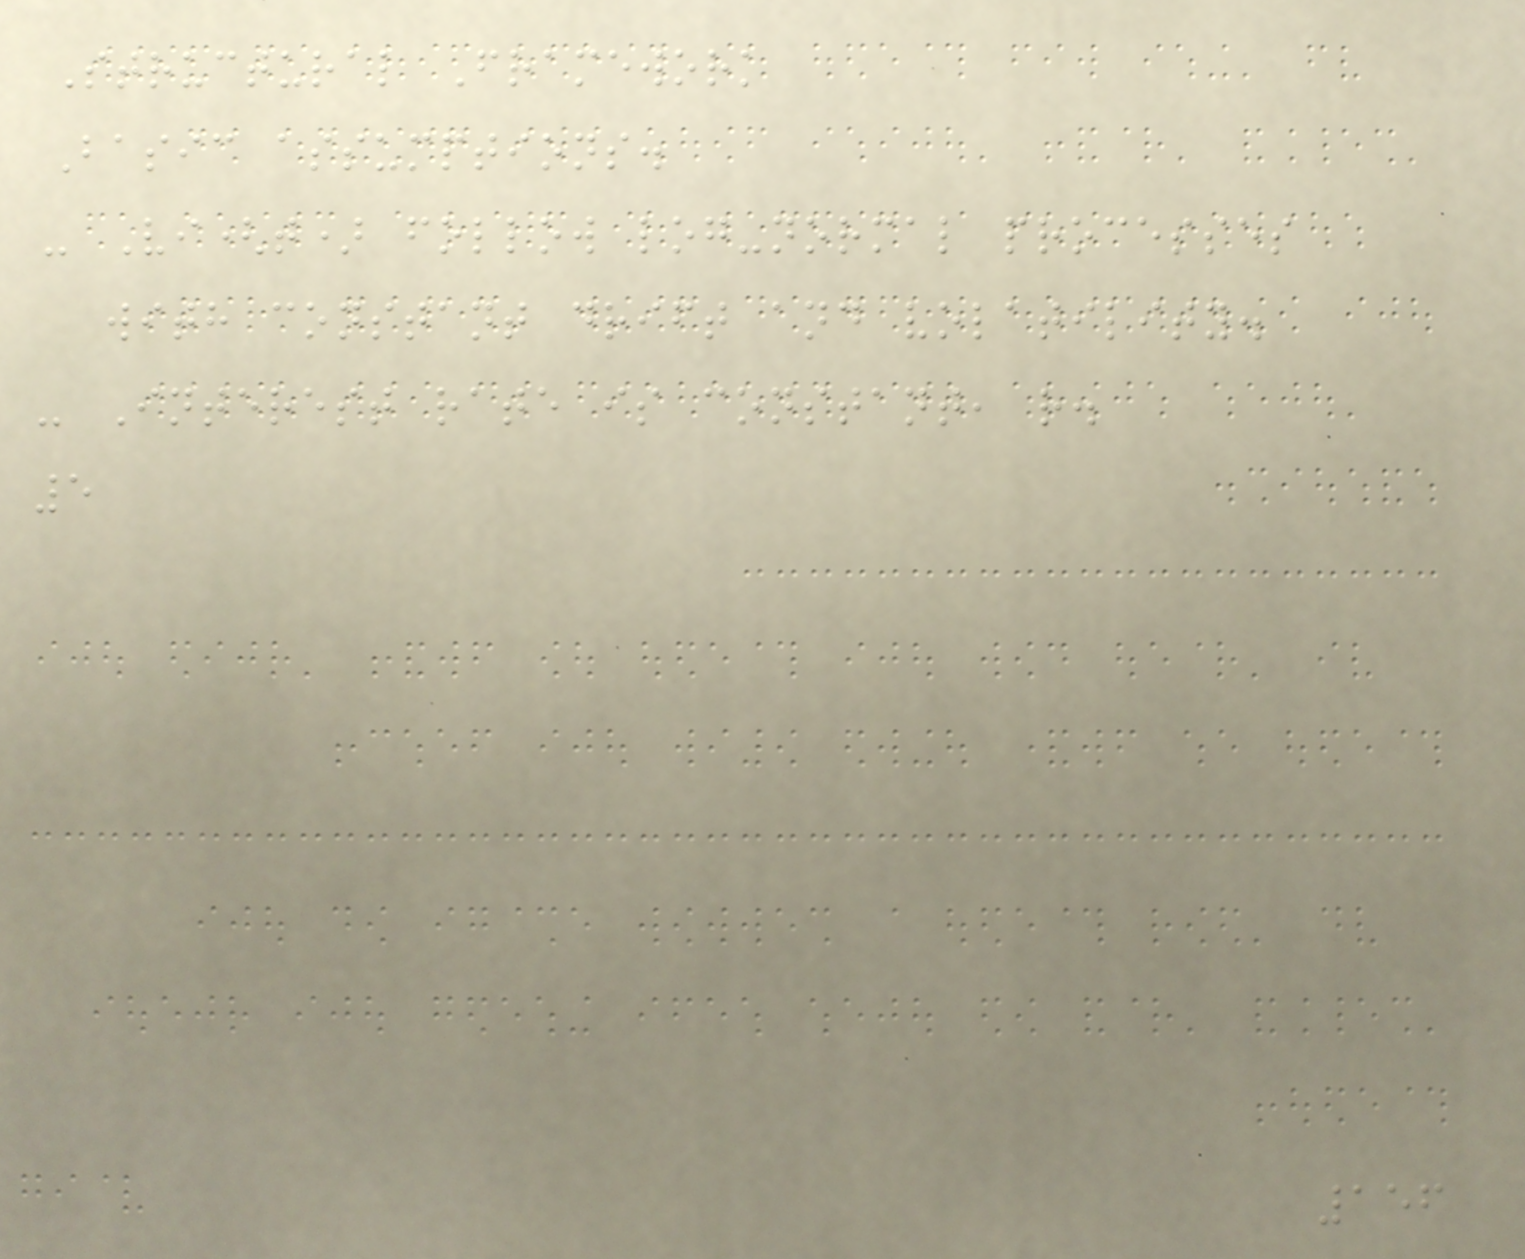Structural Framework
Basic assumptions.
- Vi(t) follow log-normal processes
with constant drift and volatility.
- Interest rate is constant, r.
5
156
